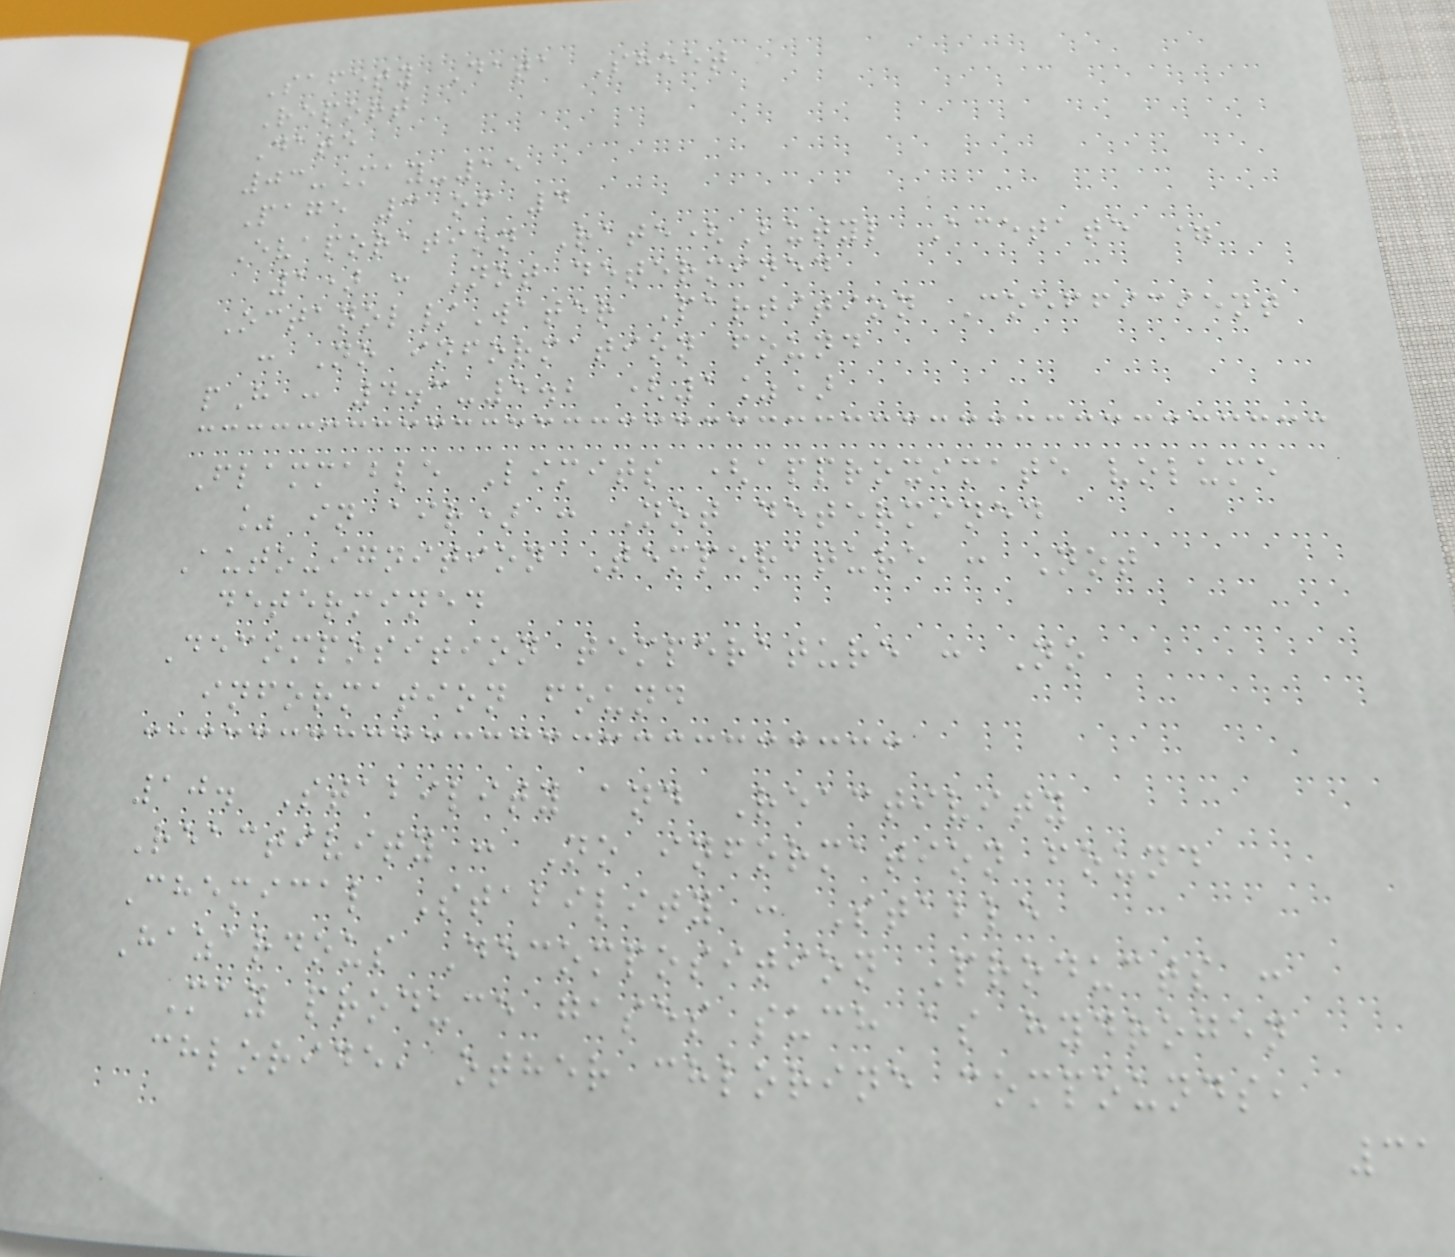Safety Data Sheet
Report
Date
03-May-15
Page 3 of 4
Evaporation Rate(Butyl Acetate =
1) : Not determined
Octanol/Water Partition Coefficient
: No information found
pH : 4.3-5.2 (1%)
Flammable Limits (approximate volume
% in air) : Not determined
Auto-ignition Temperature : Not
determined
Decomposition temperature : No
information found
10. Stability and Reactivity
Reactivity : No information found
Chemical Stability : Stable
Hazardous Decomposition Products :
May produce gases such as hydrogen
chloride, other chlorine compounds,
31
